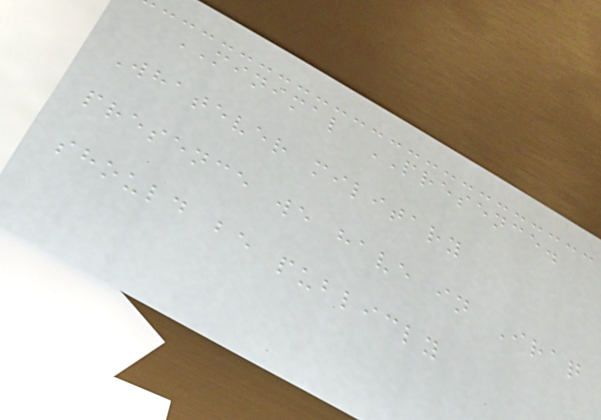MINIMAL PRESENCE.
Whatever military
presence we have in Iraq
should be publicly
